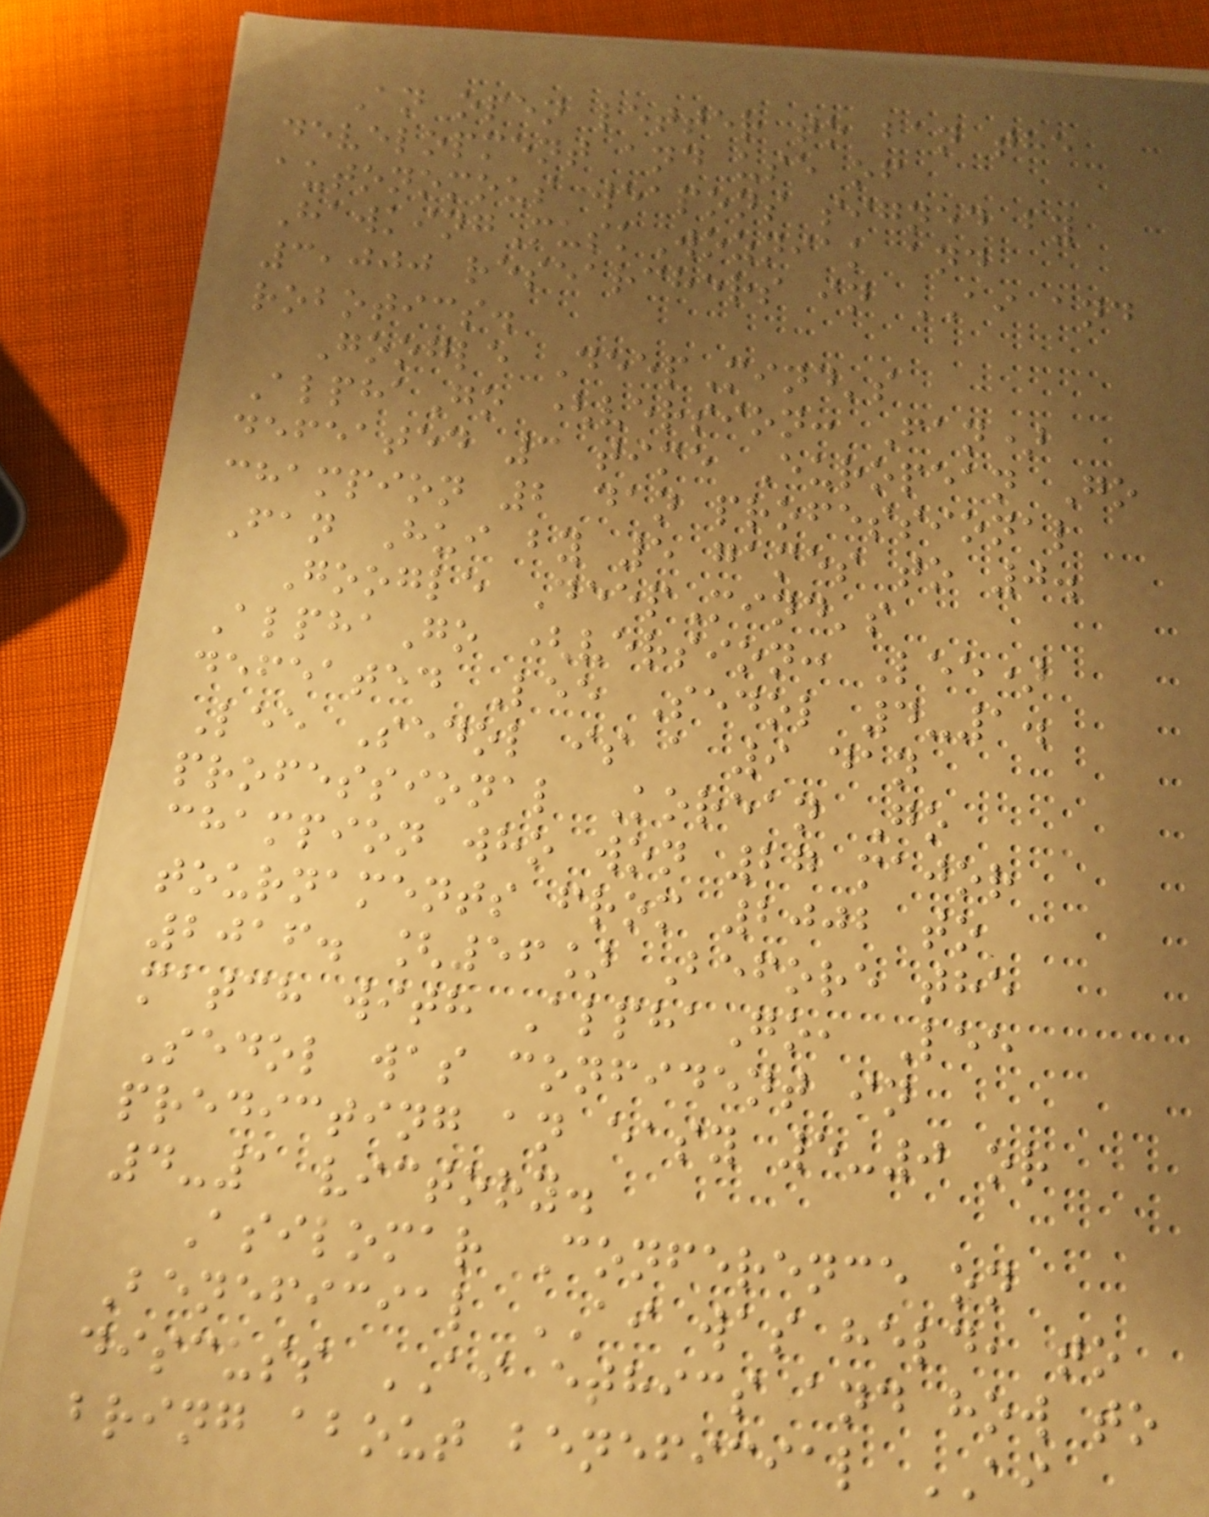An open letter to ban the
development and use of
autonomous weapons signed by
HawkingMuskWozniak and
3,000 researchers in AI and
robotics.
Google DeepMind's
AlphaGo (version: Fan)
defeated 3 time European Go
champion 2 dan professional
Fan Hui by 5 games to 0.
Google DeepMind's
AlphaGo (version: Lee)
defeated Lee Sedol 4-1.
Lee Sedol is a 9 dan
professional Korean Go
champion who won 27 major
tournaments from 2002 to
2016. [56] Before the
match with AlphaGo, Lee
Sedol was confident in
predicting an easy 5-0 or
4-1 victory.
Asilomar Conference on
Beneficial AI was held, to
discuss AI ethics and how to
bring about beneficial AI
